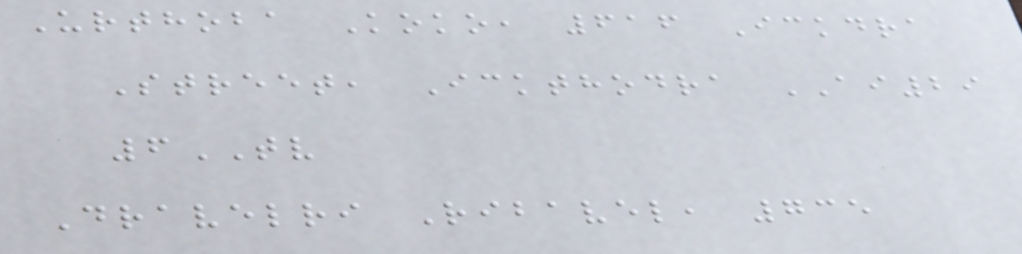Urthoba Koko, 616 Ickdra
Street, Ickthodra AI29
6TV
Dravelri Ribavel, 735
